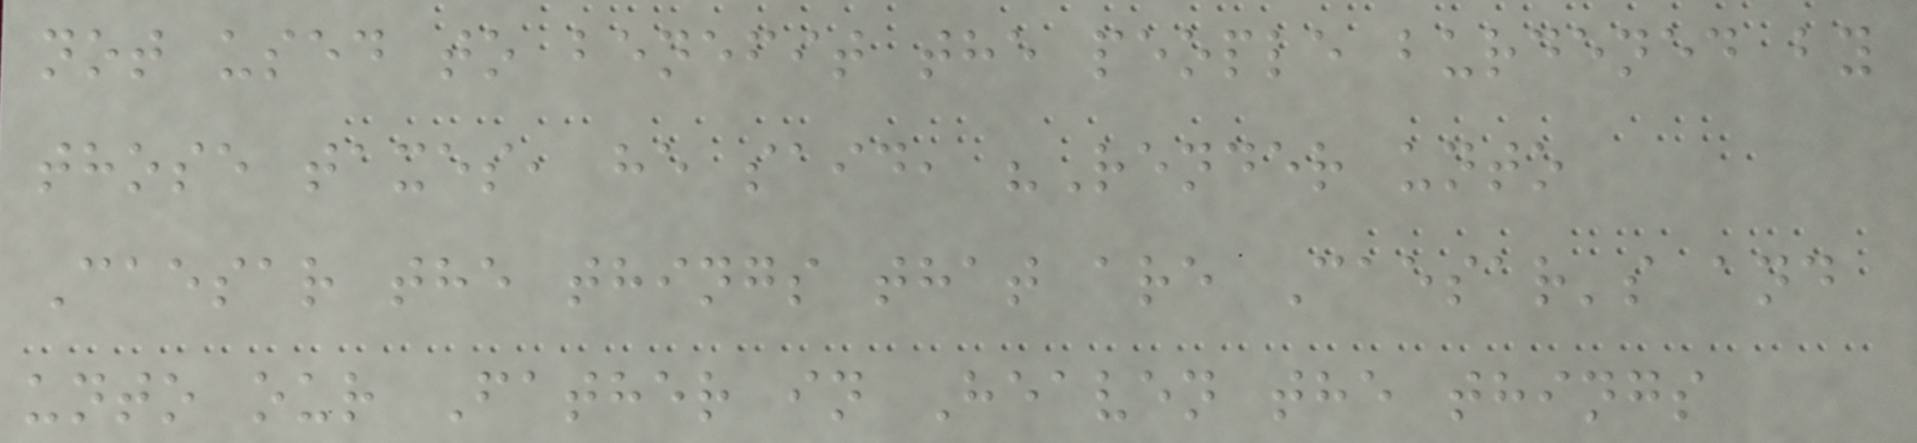not used to benefit the people burdened by
those taxes, he said, "Render unto
Caesar the things that are Caesar's and
unto our Father in Heaven the things
